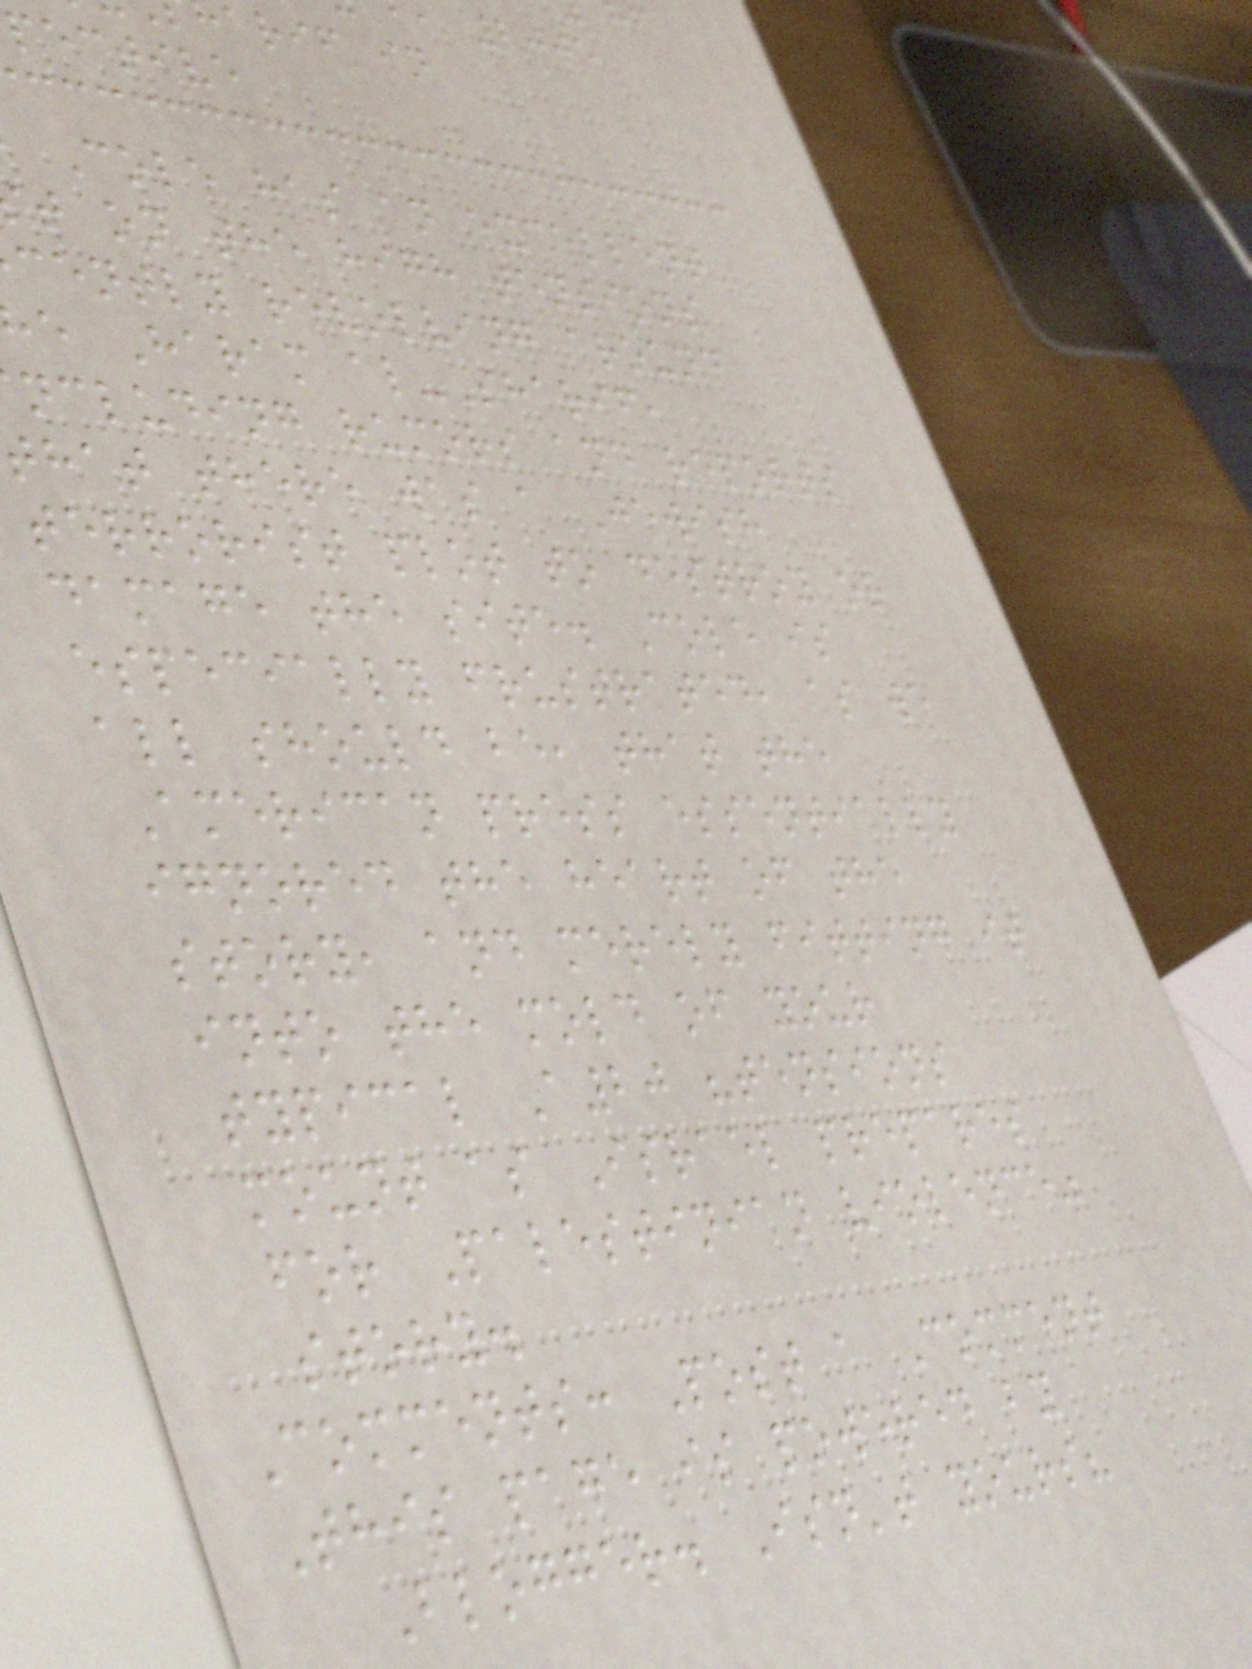arif in
pective
Cole has an excellent
t on the high tensions
cently revolving around
e Haram al-Sharif,
ncluding rumors and reports
that there was a Jewish
terrorist plot to destroy or
damage the site. Cole is
especially frustrated, as we
all should be, that the
American press essentially
ignored the heart of the
story, and merely fitting it
into the mold of your
typical A20 "tensions
mount as Israel prepares
for Palestinian violence"
story.
Comments: Post a Comment
This page is powered by
Blogger. Isn't yours?
